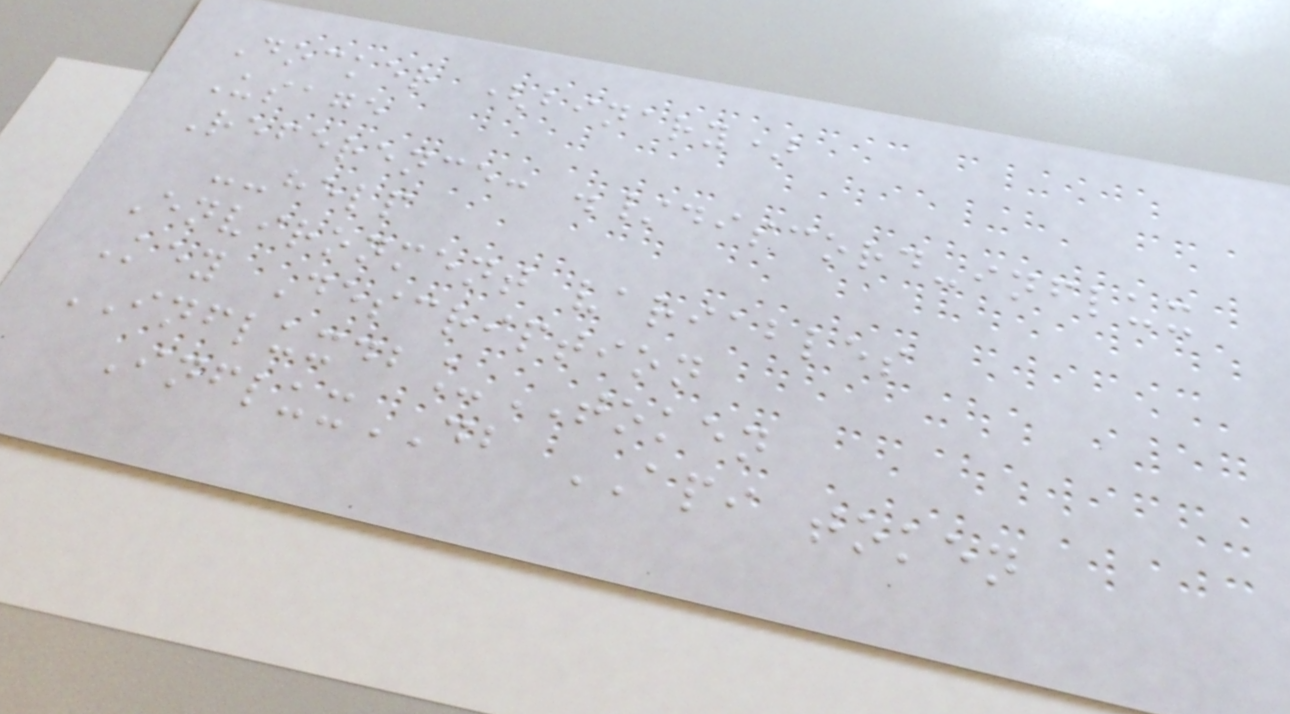Docker (binary)
Usage
Reference: ./discord-influx
--help
Environment variables
Key Description
INFLUXDB_TOKEN
InfluxDB API token
